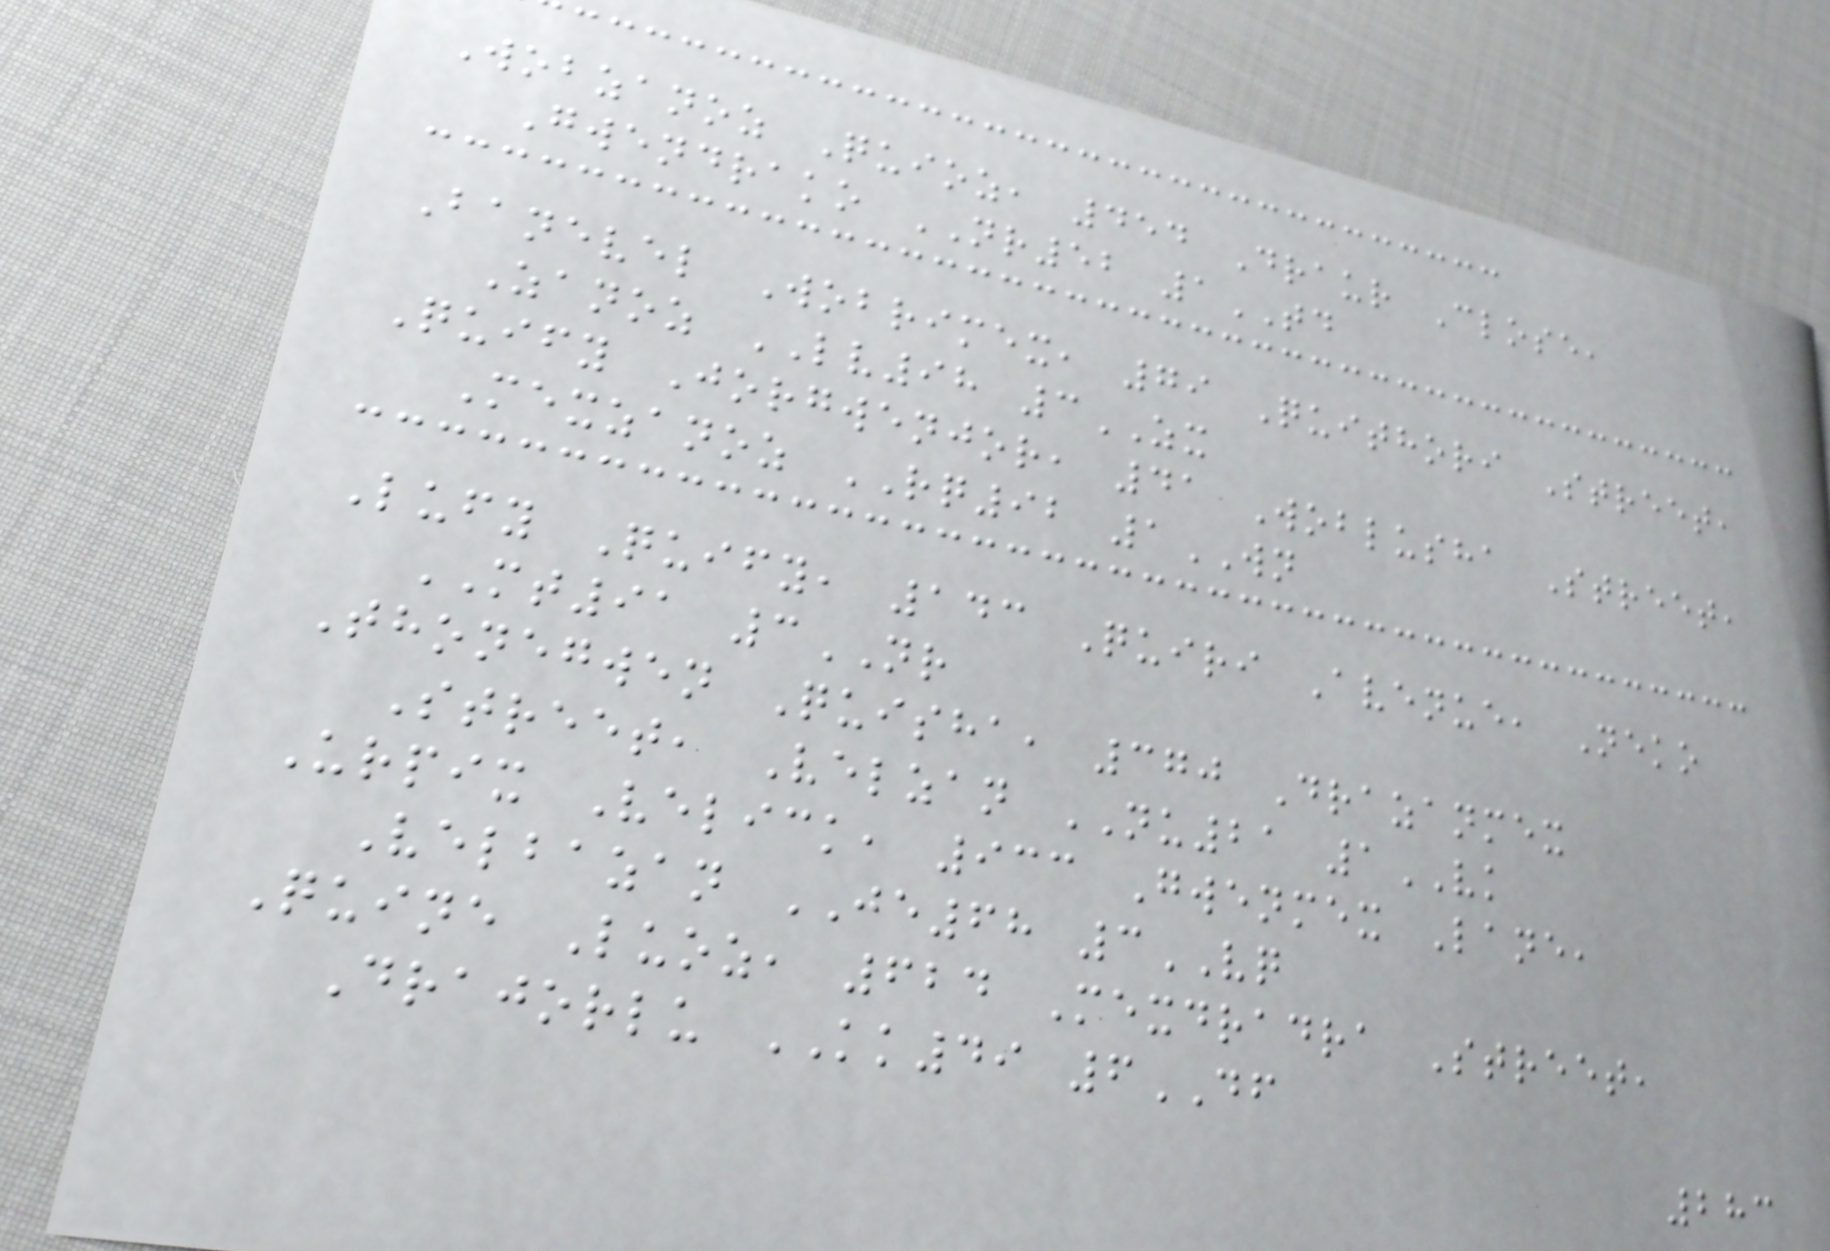Wobzanoz Quioz, 454 Draur Close,
Gwendrako NR52 1TD
Banevel Wobrimex, 79 Quithori Street,
Zanoz LV98 3ZX
Quify Jorgwenjor, 41 Woblusha Street,
Mexzanoz RQ92 1WN
Lufy Quify, 143 Quiri Avenue, Neko
MT91 3NR
Thonegwen Quisha, 370 Drazanmex
Street, Velzan NU21 1VK
Urpix Velick, 933 Gwenmex Lane,
Velbazan JE68 3VQ
Quine Luoz, 624 Mexdradra Street,
Drajorlu KK49 6DF
283
